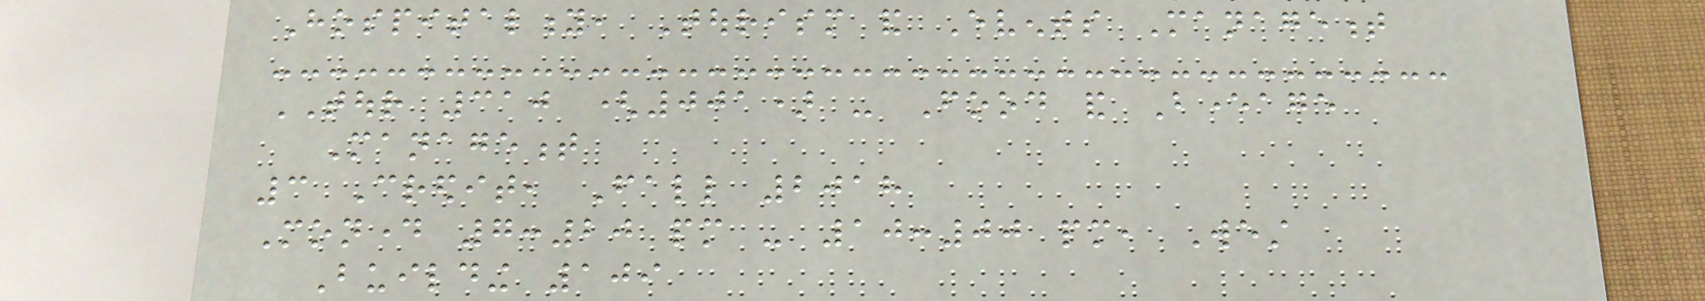Hospitality, Tourism and Events Management
TOUR 310 (001) - Food and Beverage
Management
3 Credit, Fall 2018
Monday 7:20 pm - 10:00 pm, West
Building 109
